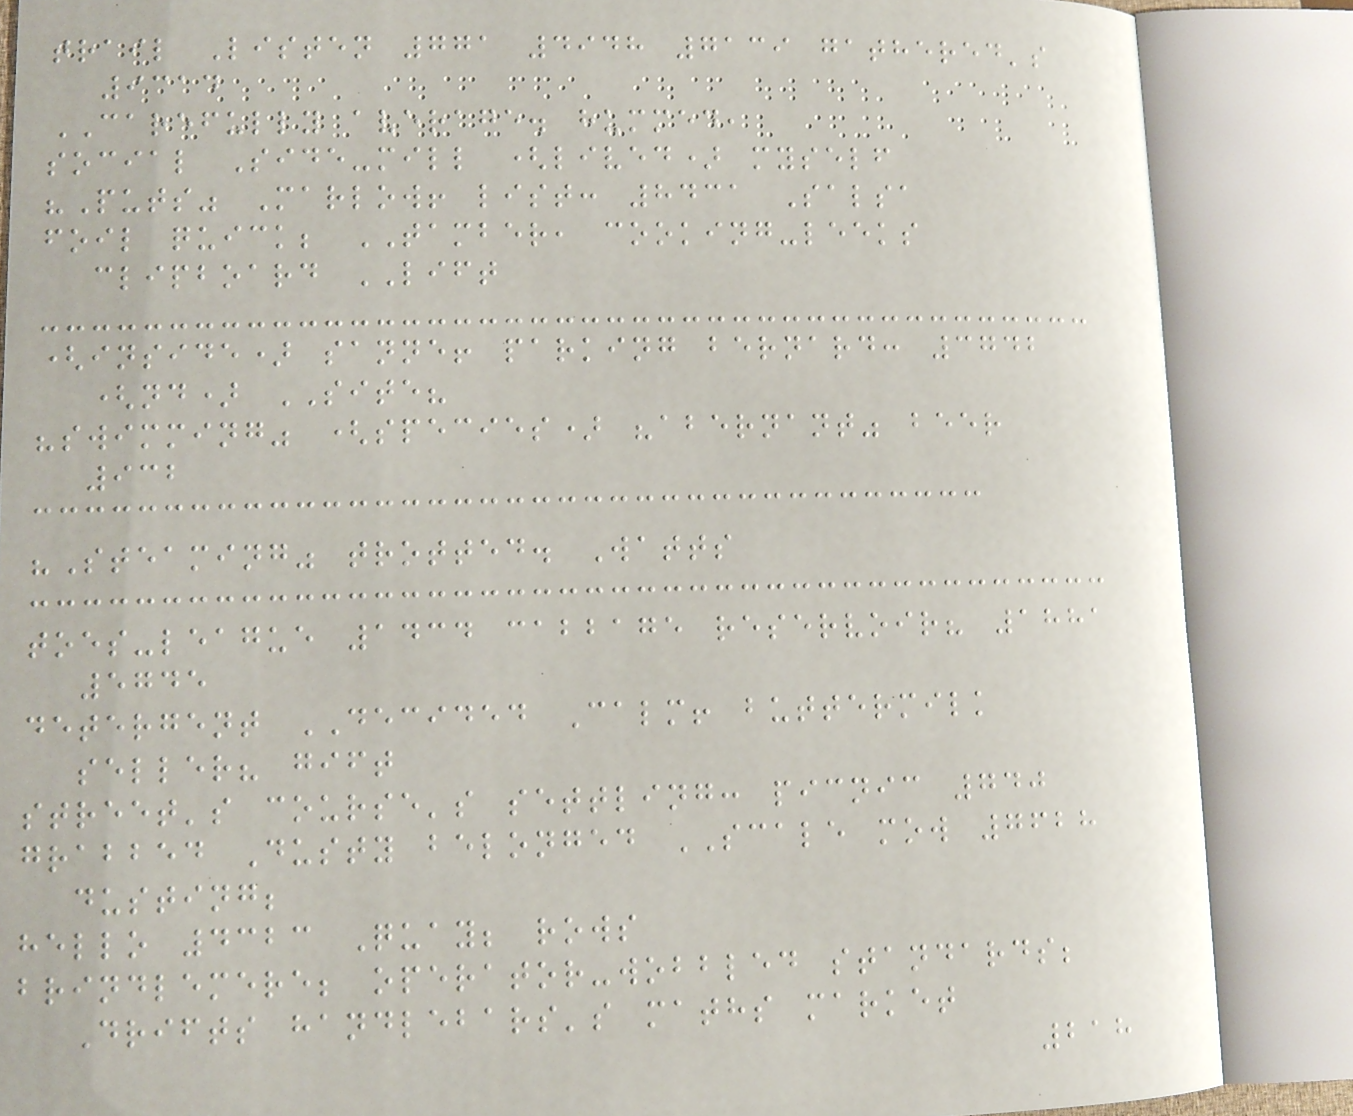trail Listen 771 4948 7139 gathered's
9314
CAREFULLY average. hummed,
social Side-mill (lived) myself
"Puts" Marlow! list: 8431 Salsa
foil quick; TAMBER, cooking-leeks
clipboard LIFT
(inside) sanne! parking bernard: 3742
(nd) SITE?
"swimming" (species) "abernant" beer
932
"Steaming" trotted. Watts
toes-league 1434 cabbage reservoir? 1881
5745
detergent DECIDED Calm! buttermilk
seller? gift
street's course's settling: picnic 740
grabbed Dusty belonged SCALE mow 7628
dusting;
hello 4323 Quay; rows
brindlemere; operator-wobbled standards;
Drifts handlebars's maths market
218
